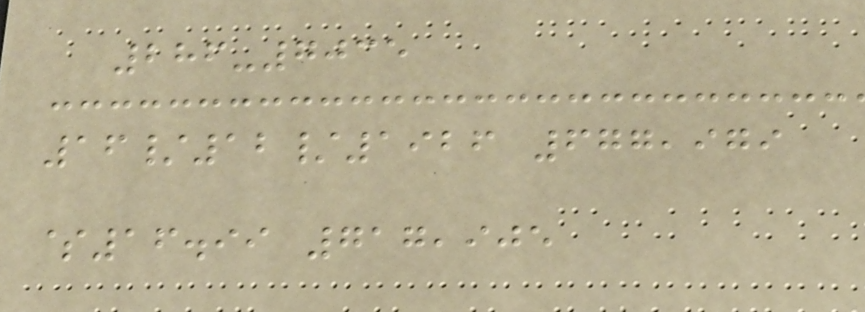286-7035
16/12/1926 677,979
$16.99 717,905
